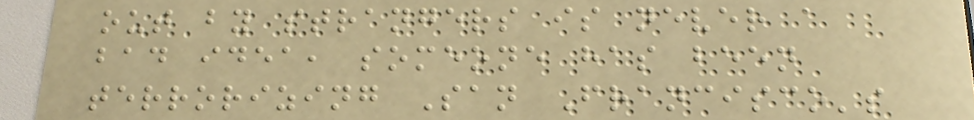out by strangers is never a
bad idea, someone has been
terrorizing San Francisco's
